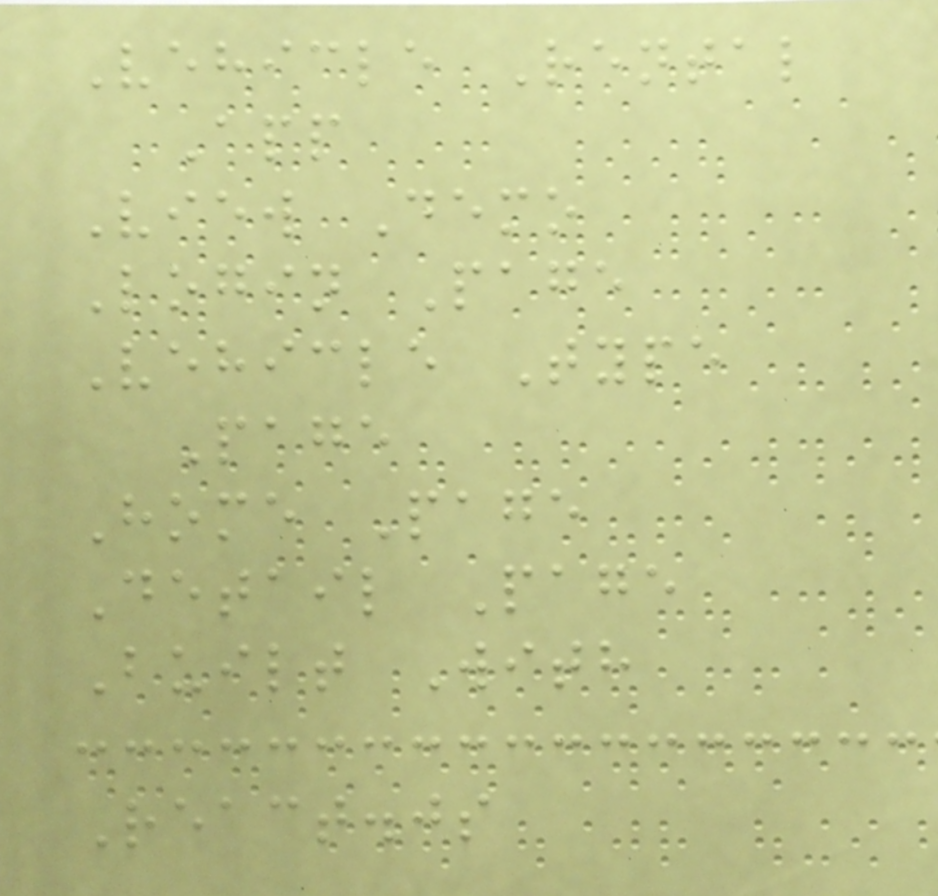Vehicle Rental
App
View Demo
Login Page
Vehicle Type
Page
Home Page
Detail Page
Built With
React.js
